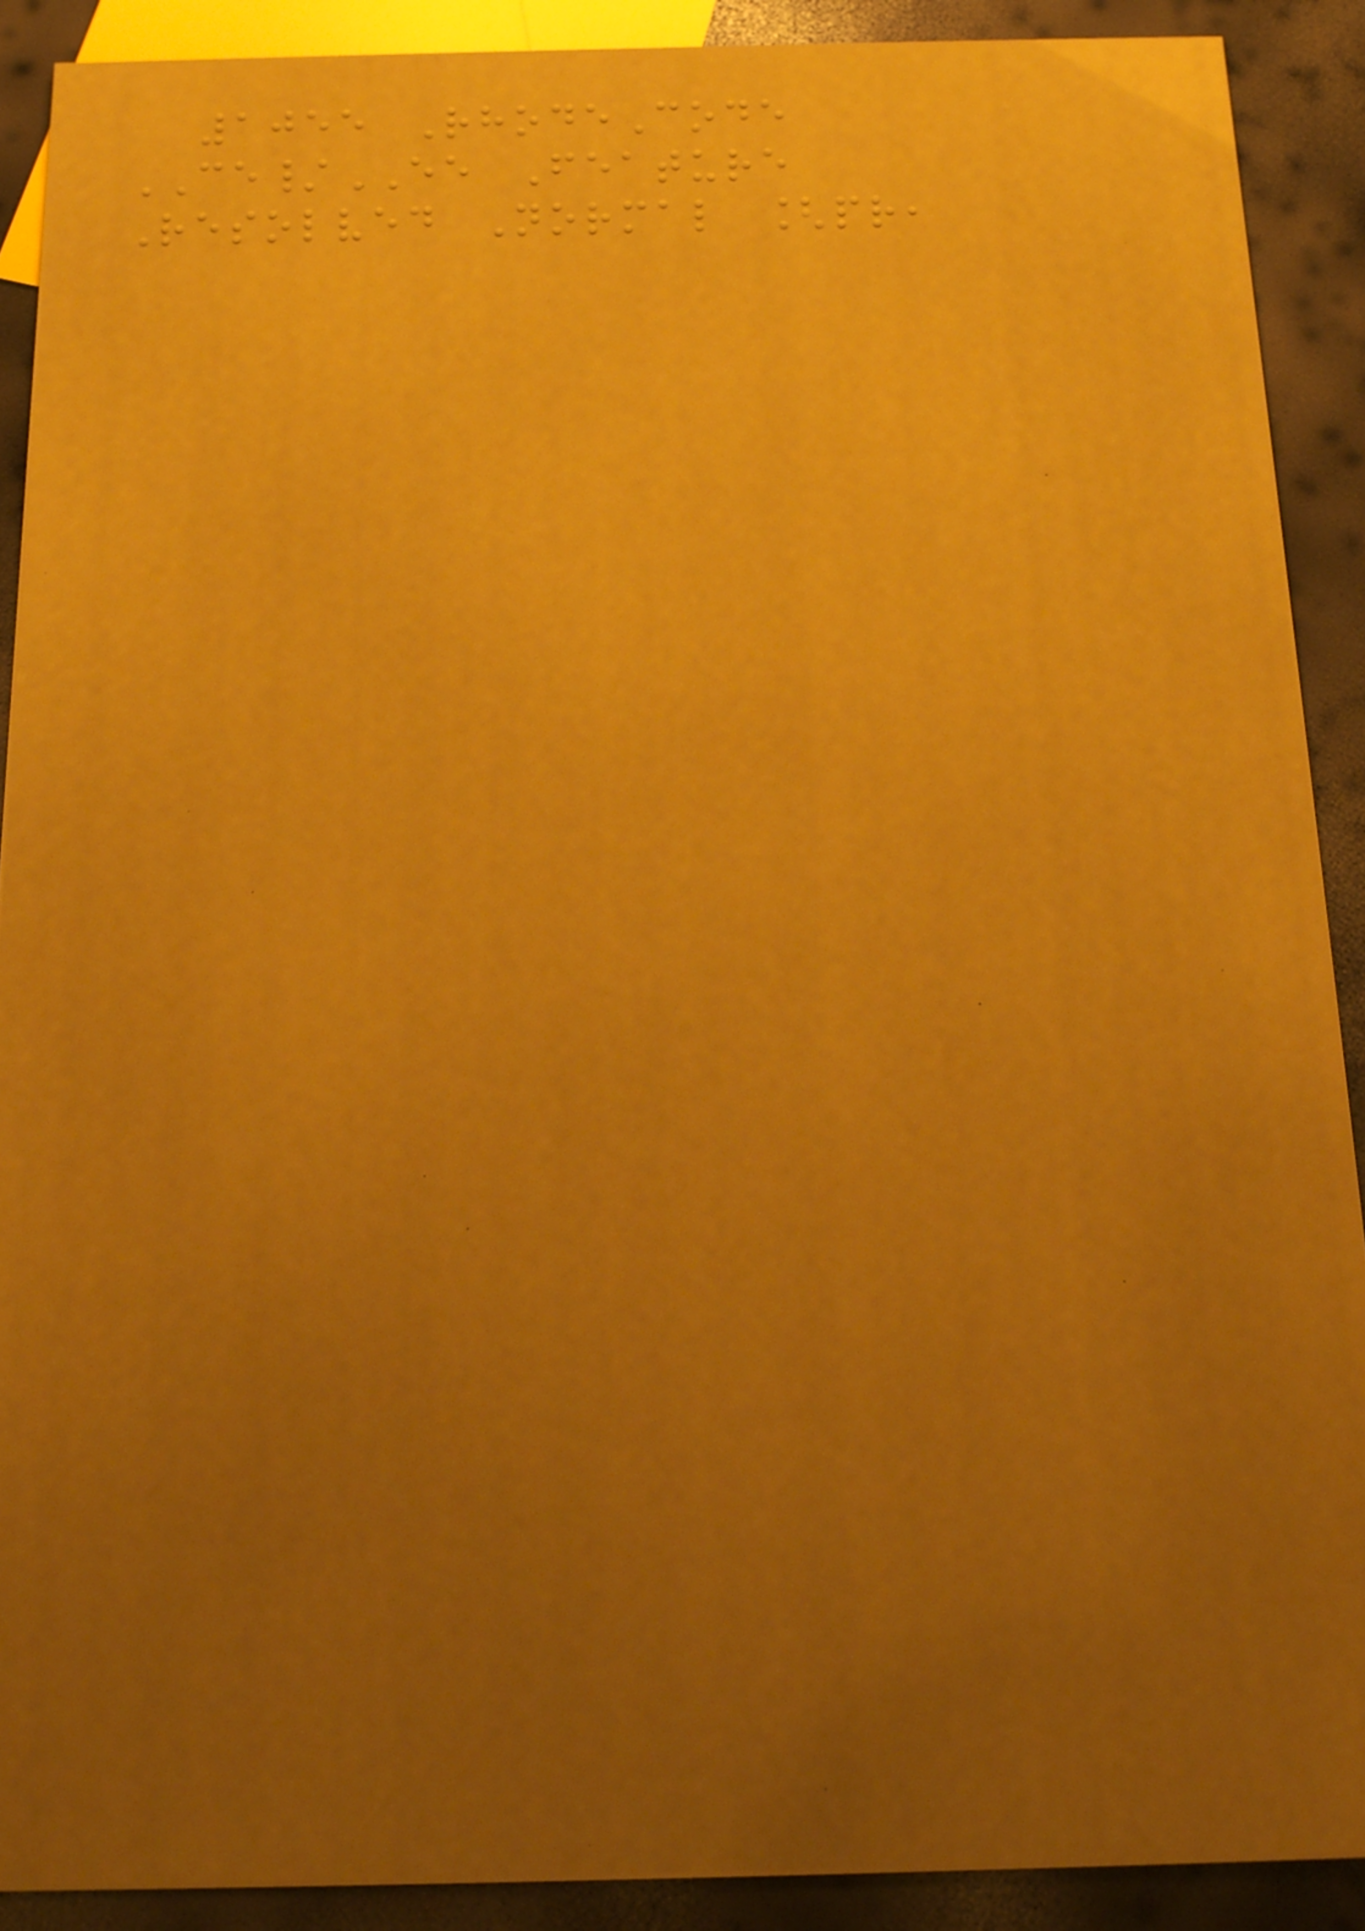1055 RhodeCode
CE/EE Feature
Resolved Normal [pr,
